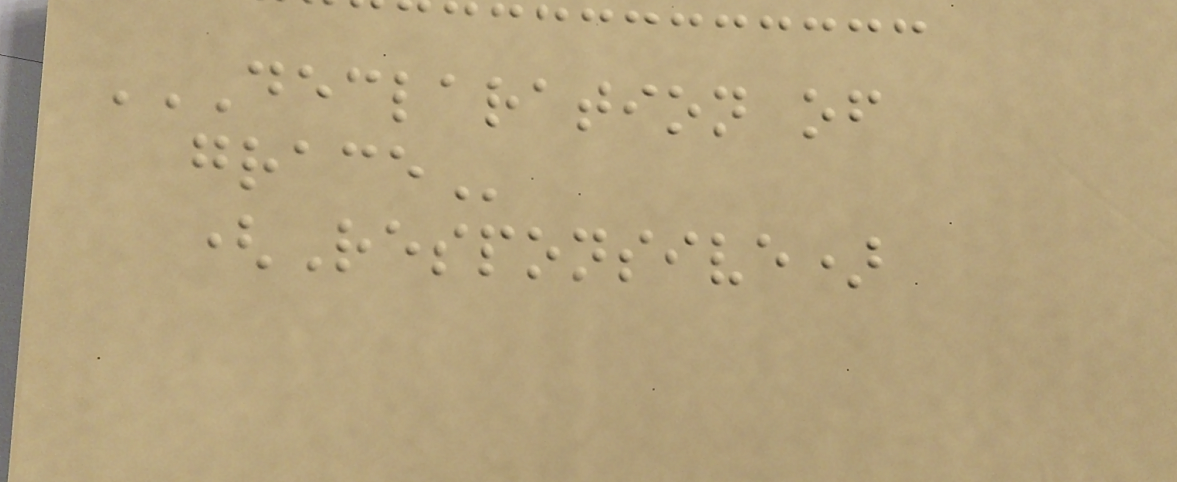DECLARATION OF
GRACE
(Responsive)
